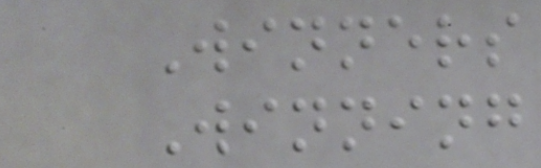Winners
Winning
